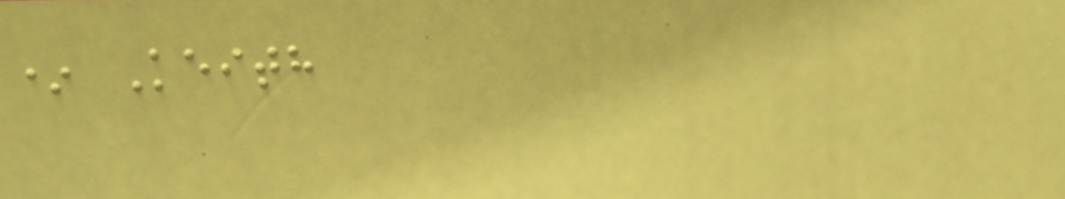* Keith
